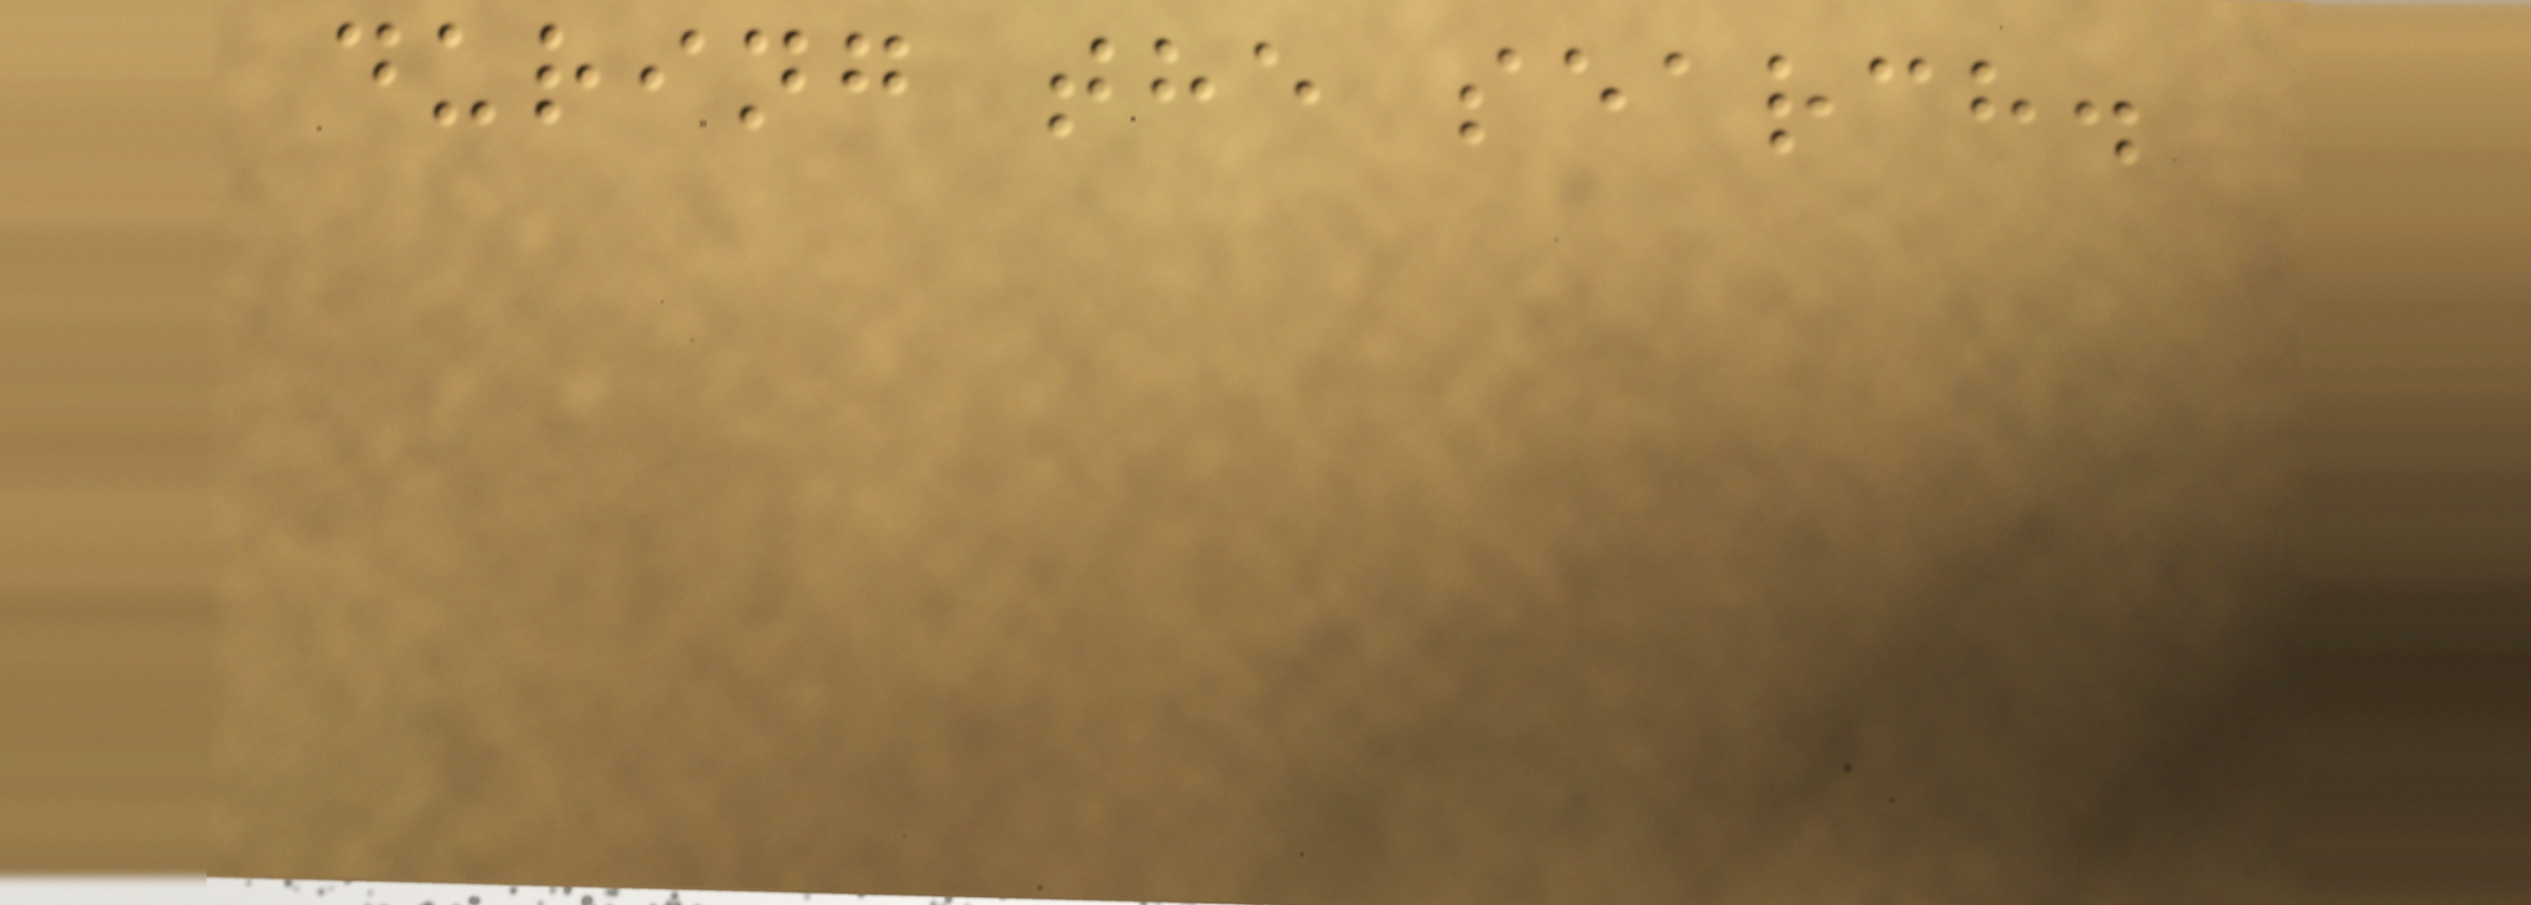during the search.
